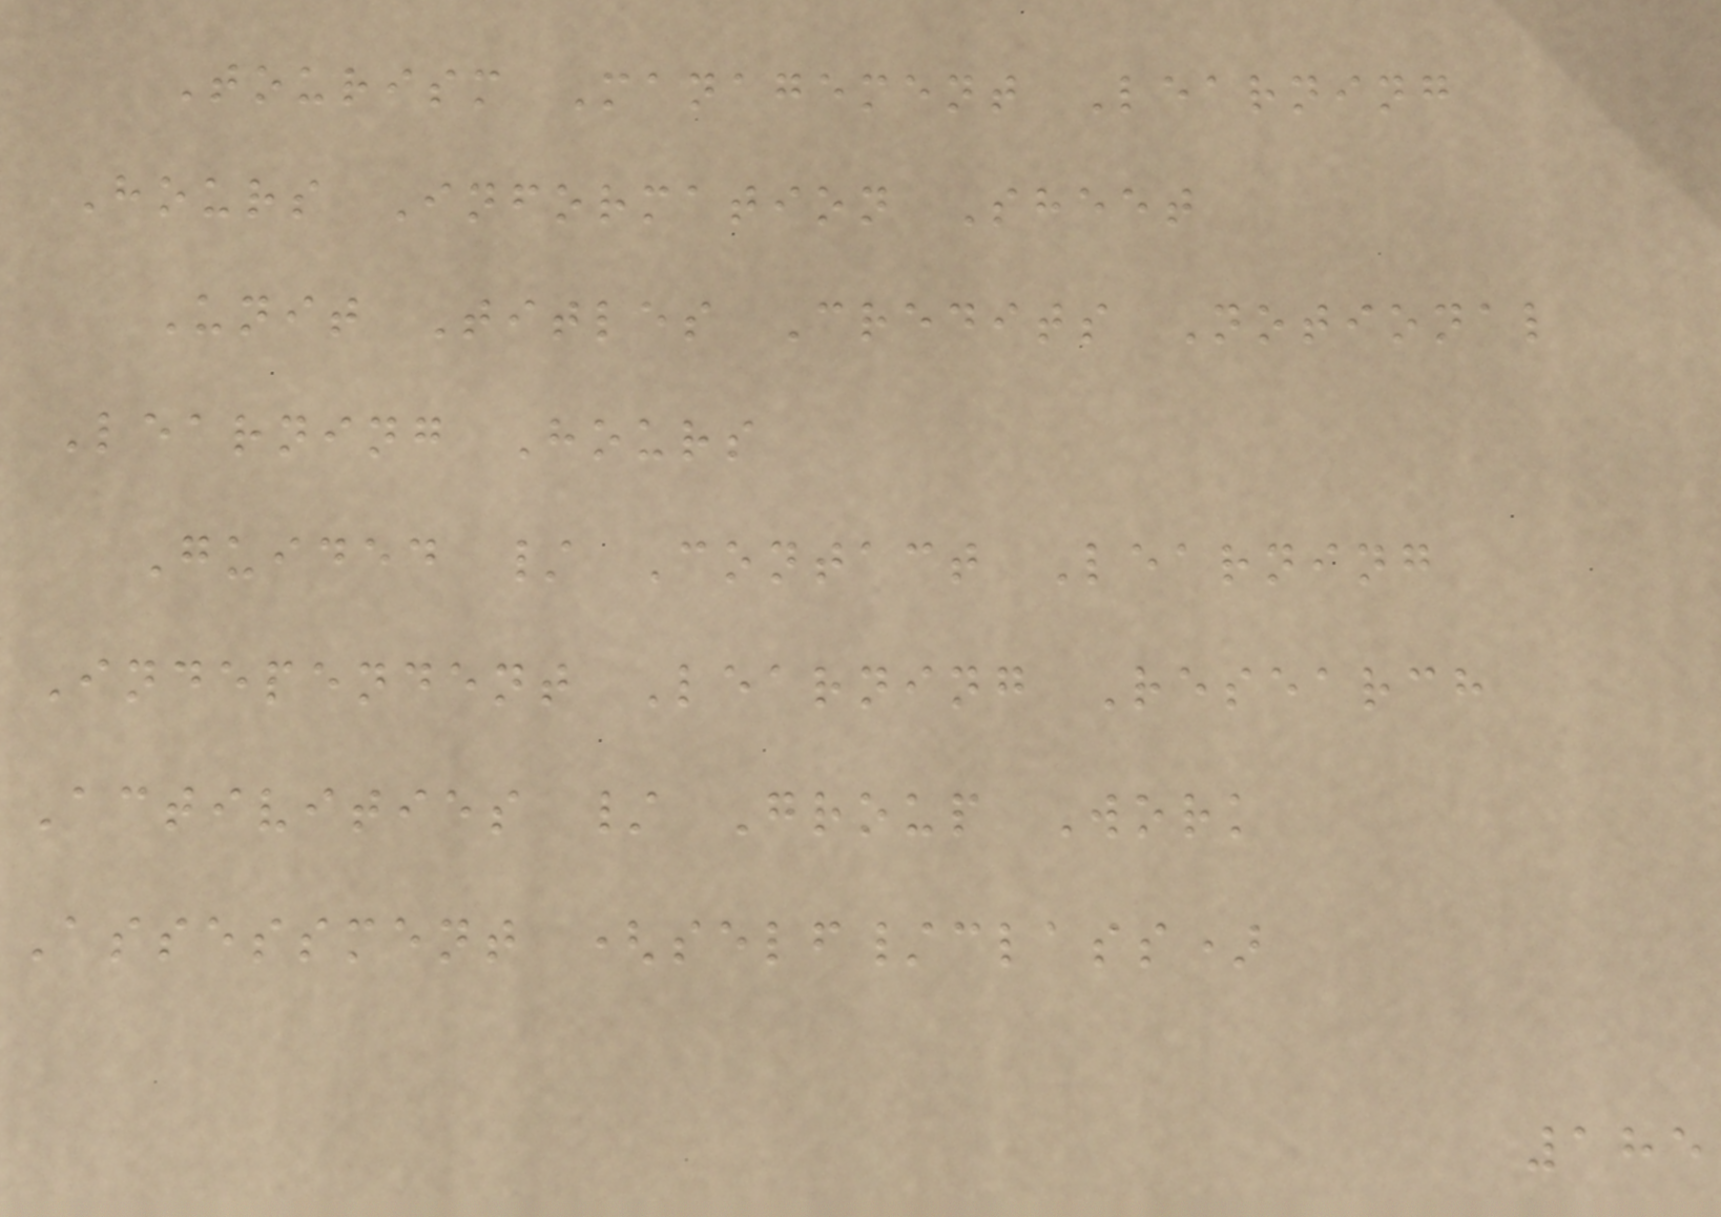Tourism Management Learning
Hours Information Sheet
Unit Titles Credits Notional
Learning Hours
Guided / Contact Learning
Independent Learning Research
Activities / Group Work
Assessment (self/class)
185
